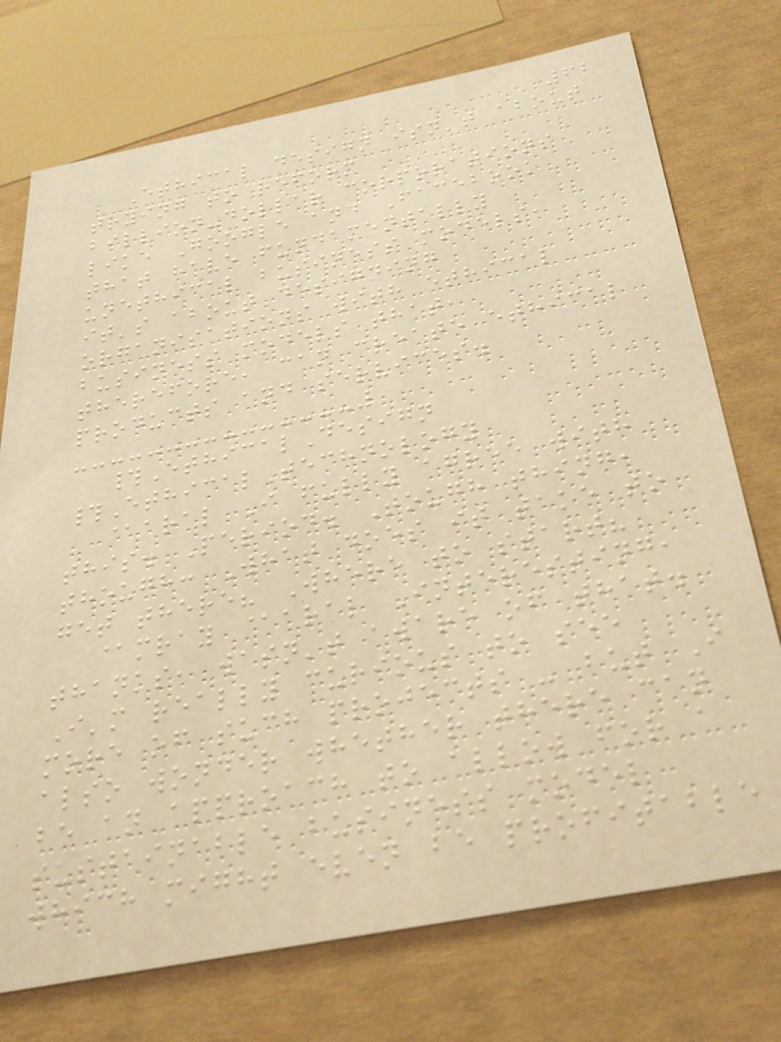62
Ethical design isn't about
trying to reform
billion-dollar corporations
like Google and Facebook
that have fundamentally
unethical business models,
it's about designing
organisations with ethical
business models that,
therefore, can create ethical
products and services.
#EthicalDesign
#EthicalTechnology
@aral I fully agree with
this. Period. Tough thing,
though: What does it take to
get there? Where to start?
@mray @aral Interesting,
thanks, wasn't aware of that.
I'm really curious to see
more of such projects - but I
also wonder whether there can
be an approach to allow for a
sustainable business model
which might even be profitable
